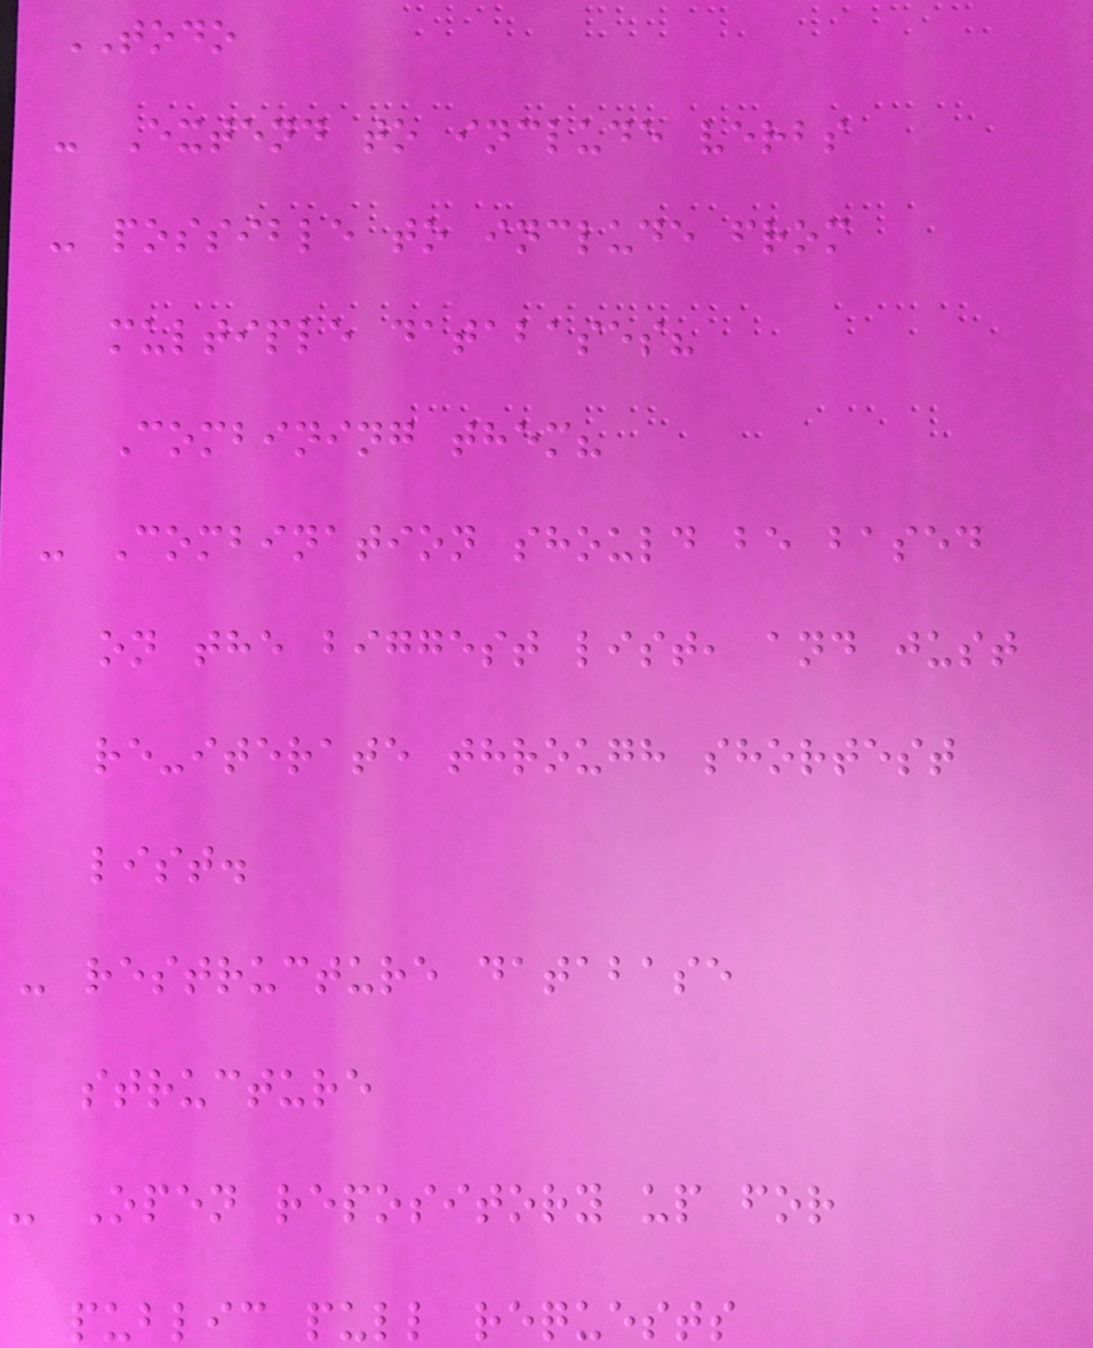TODO
- Extend to include verbs
- possible to include from
multiple databases?
Combining them?
- Combination should be based
on the biggest list, and just
re-iterate through shortest
list.
- restructure database
structure
- Open repository up for
public pull requests
